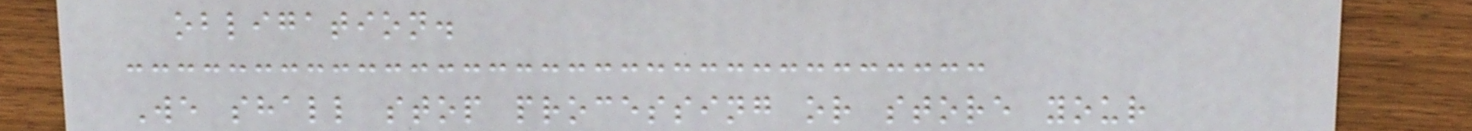obligation.
We shall stop processing or store your
